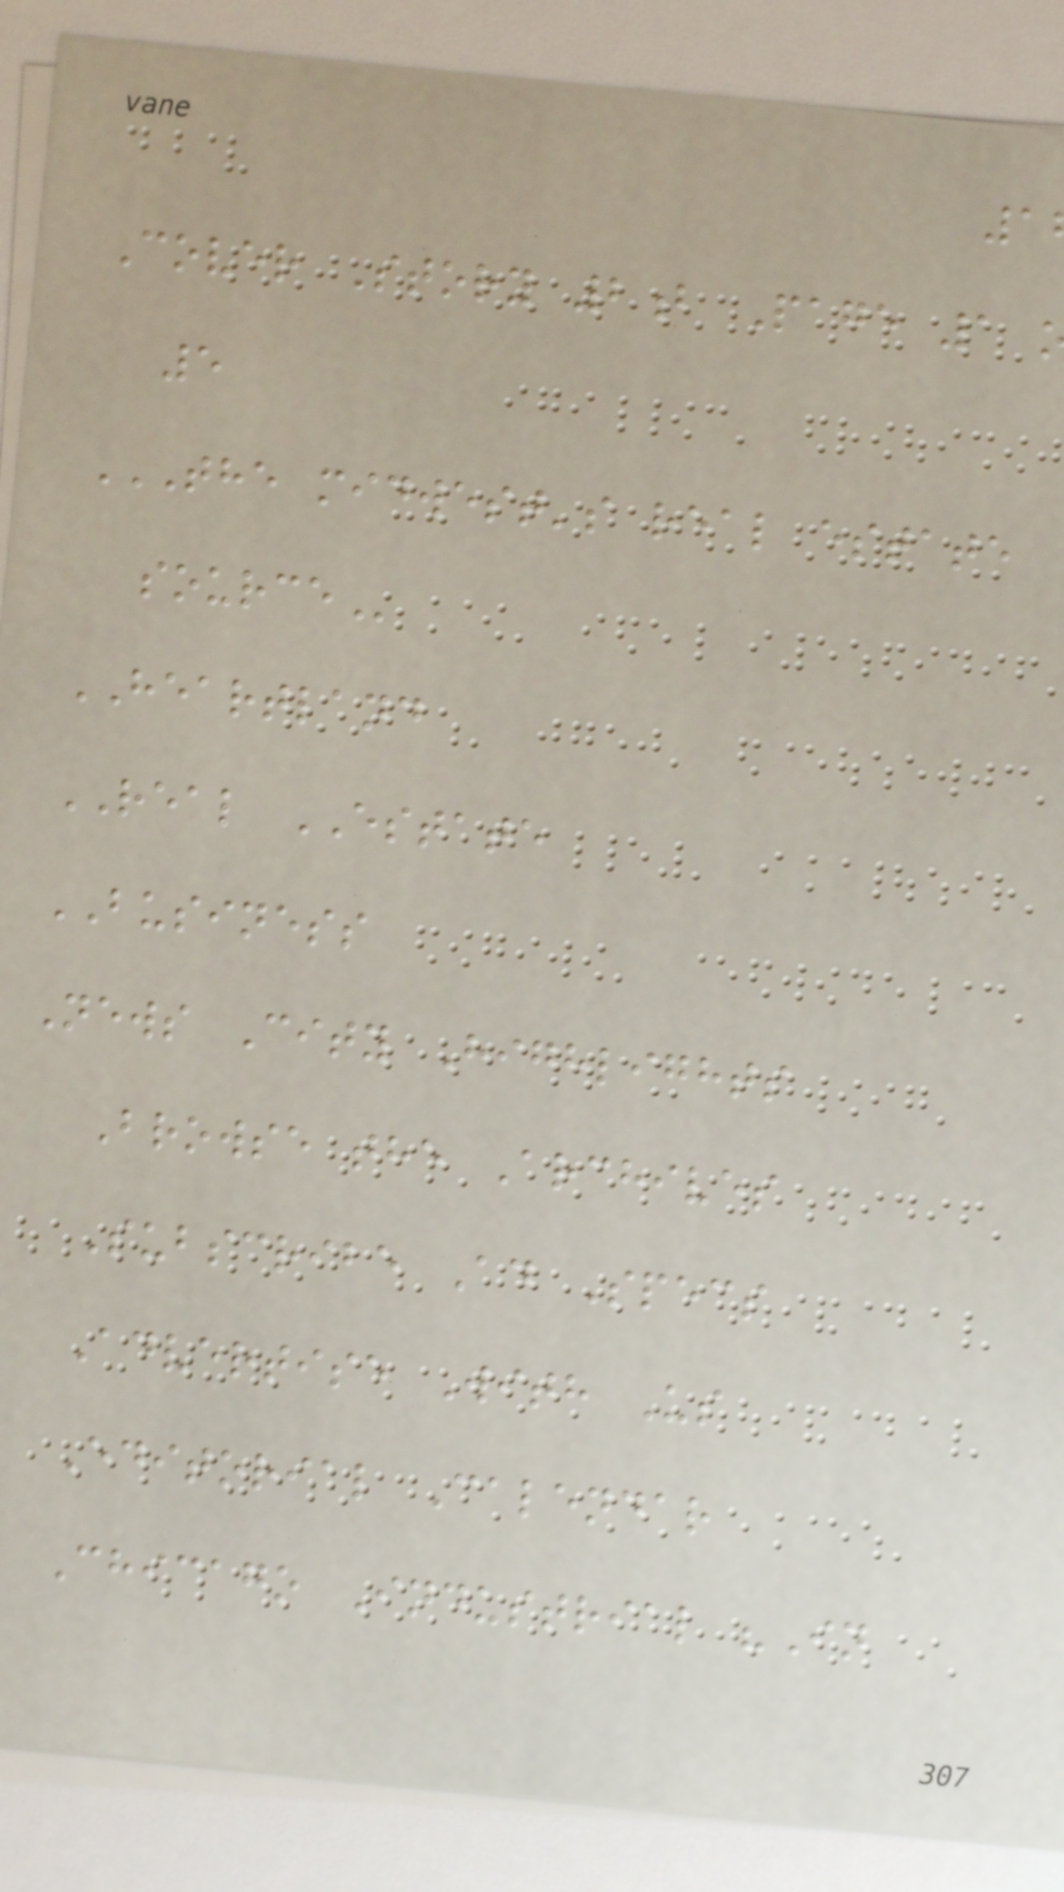Cover Story 2b Page 1
5
THE MIDWEST'S REAL ESTATE
HEARTLAND
REAL ESTATE
BUSINESS
News City Highlights
Browse the Archives
Subscribe Ad Specs
Advertise With Us
Editorial Calendar
Chicago Industrial "In
